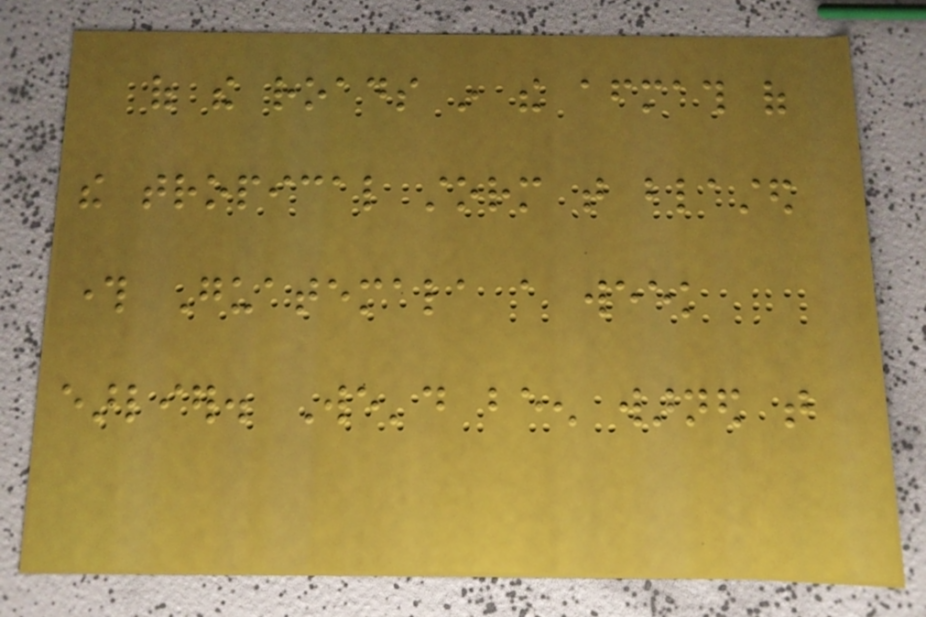of the roads in the aftermath of
the tropical storm that blasted
through Guatemala a week
earlier. We'd been warned that
